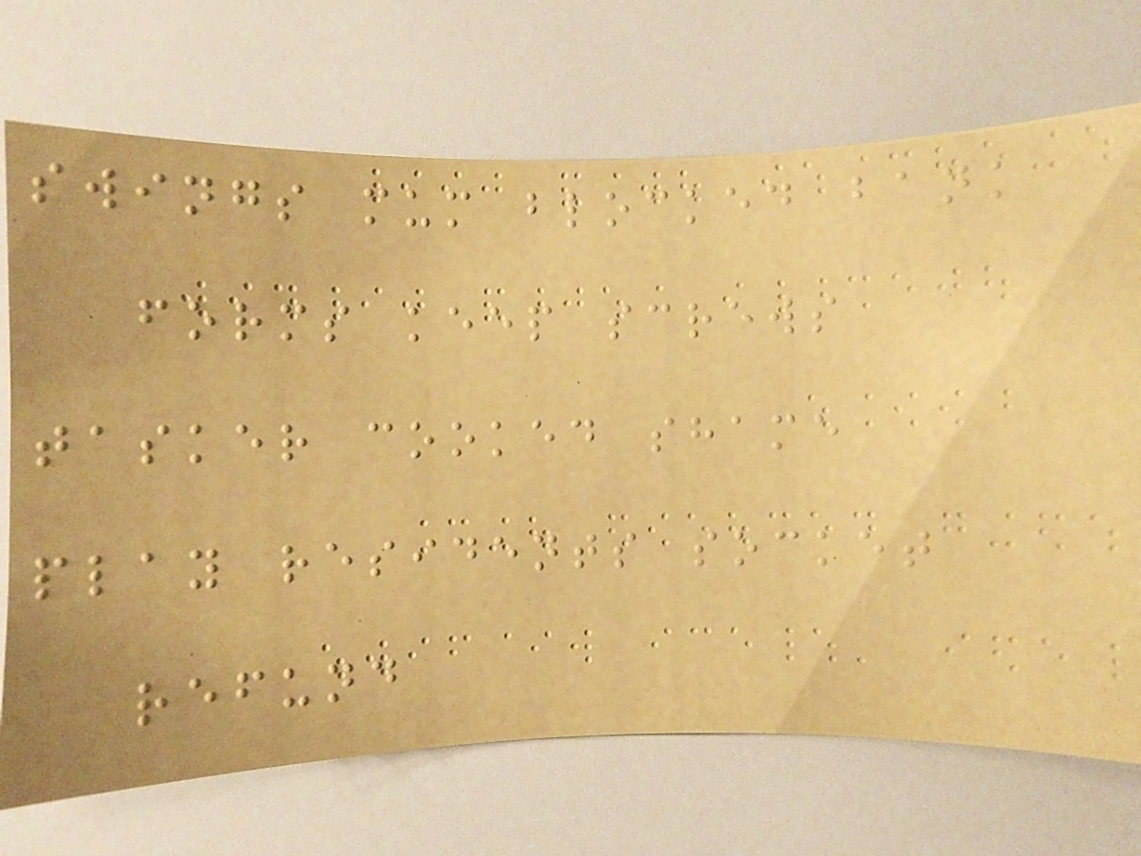swings mum blocked bank
forms keep screws
tasker cooked shame
play residents socket
refund
